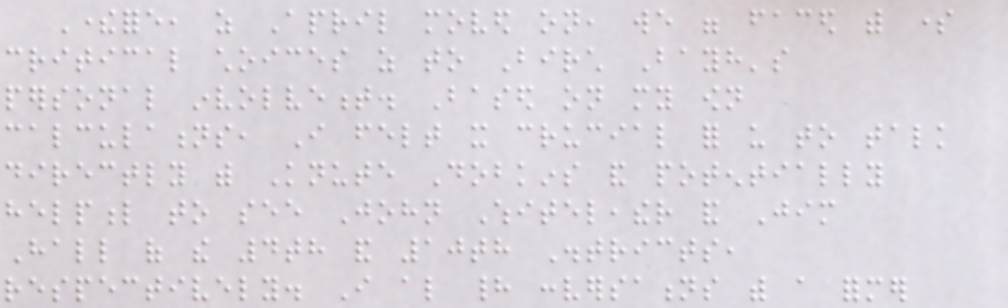Therefore, as April moved on, we were faced with some
critical choices as to Birch Bayh's
personal involvement. Based on my own
calculations, I felt it crucial for us to talk
directly with Knute Dobkins and potentially
helpful to see John Whiteleather and Jim
Hall of the 4th and 10th Districts,
respectively. I also had conversations with a former
